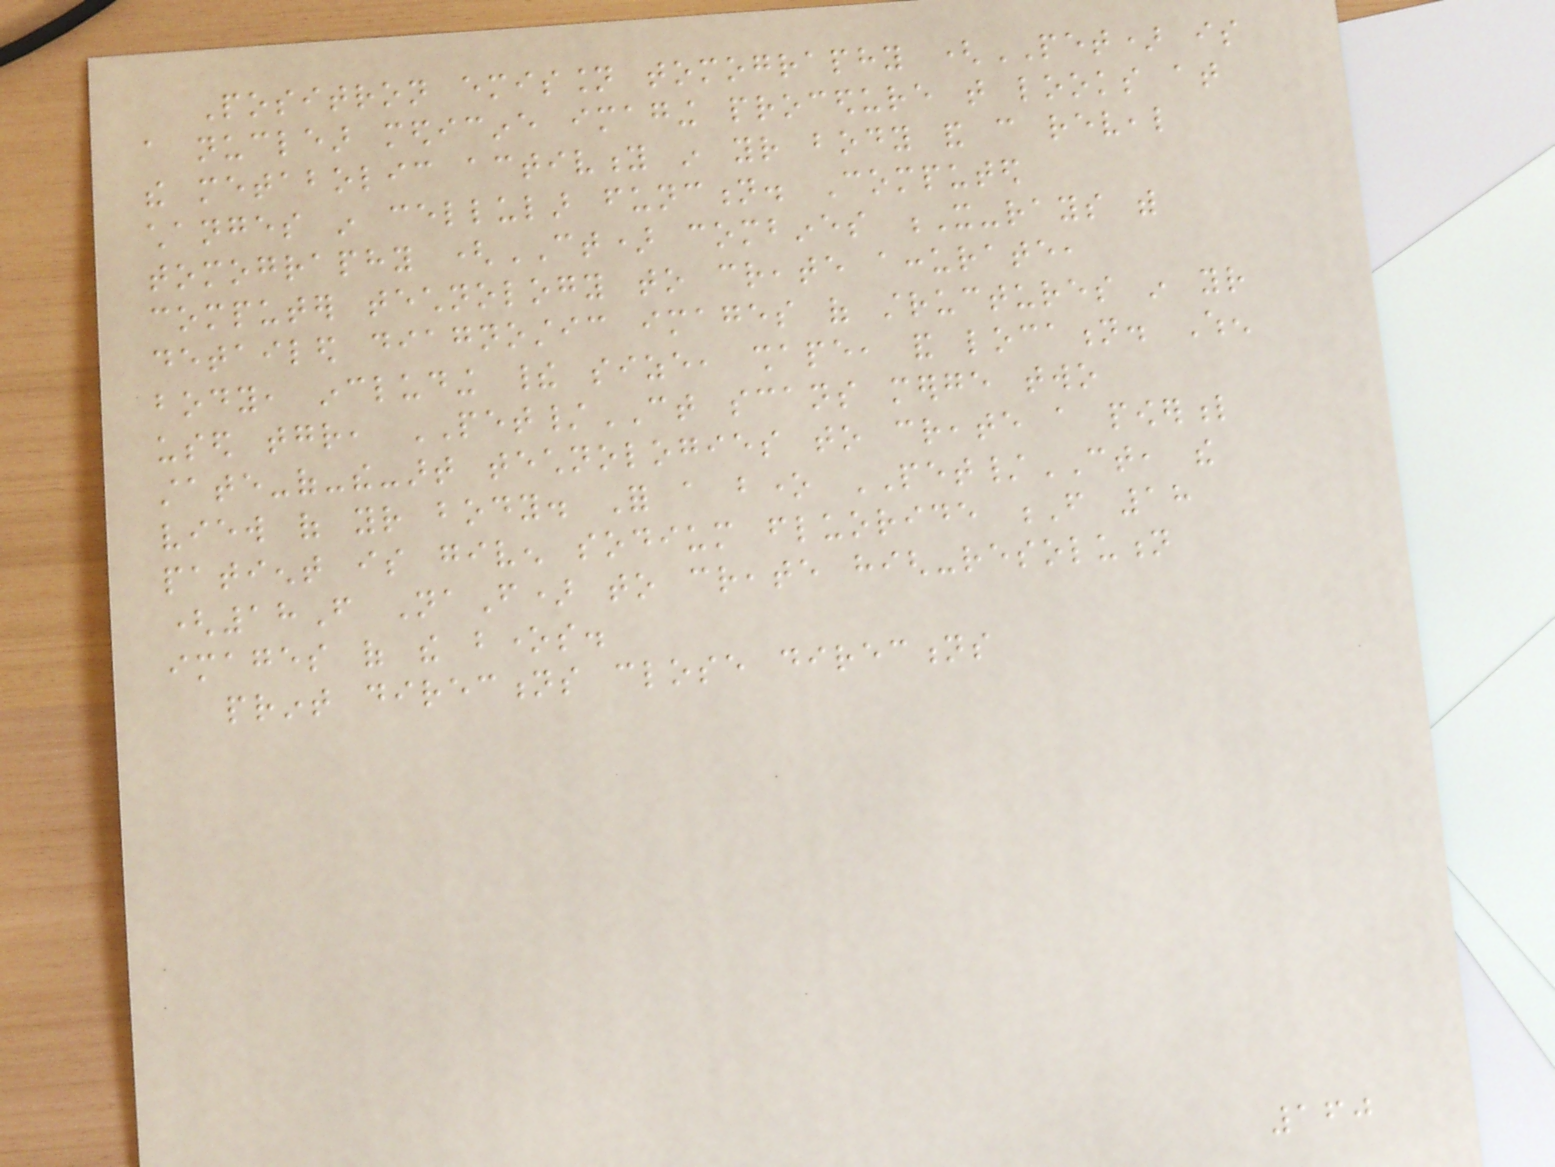Positron emission tomography (PET) is
a nuclear medicine imaging procedure that looks at
the metabolic activity in your body and can reveal
changes in cellular function. Computed
tomography (CT) combines X-rays with
computer technology to create accurate,
detailed diagnostic images of structures in your
body, including their size, shape, and location. When
used together, PET/CT scans merge two
state-of-the-art technologies to create a powerful
view of your body. For a bone PET/CT, the
patient is given sodium fluoride F 18
(18F NaF) to create high-resolution
images of the bones.
print directions close directions
160
